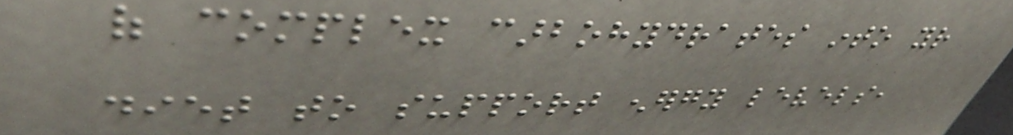of complex carbohydrates into your
diet to support energy levels,
